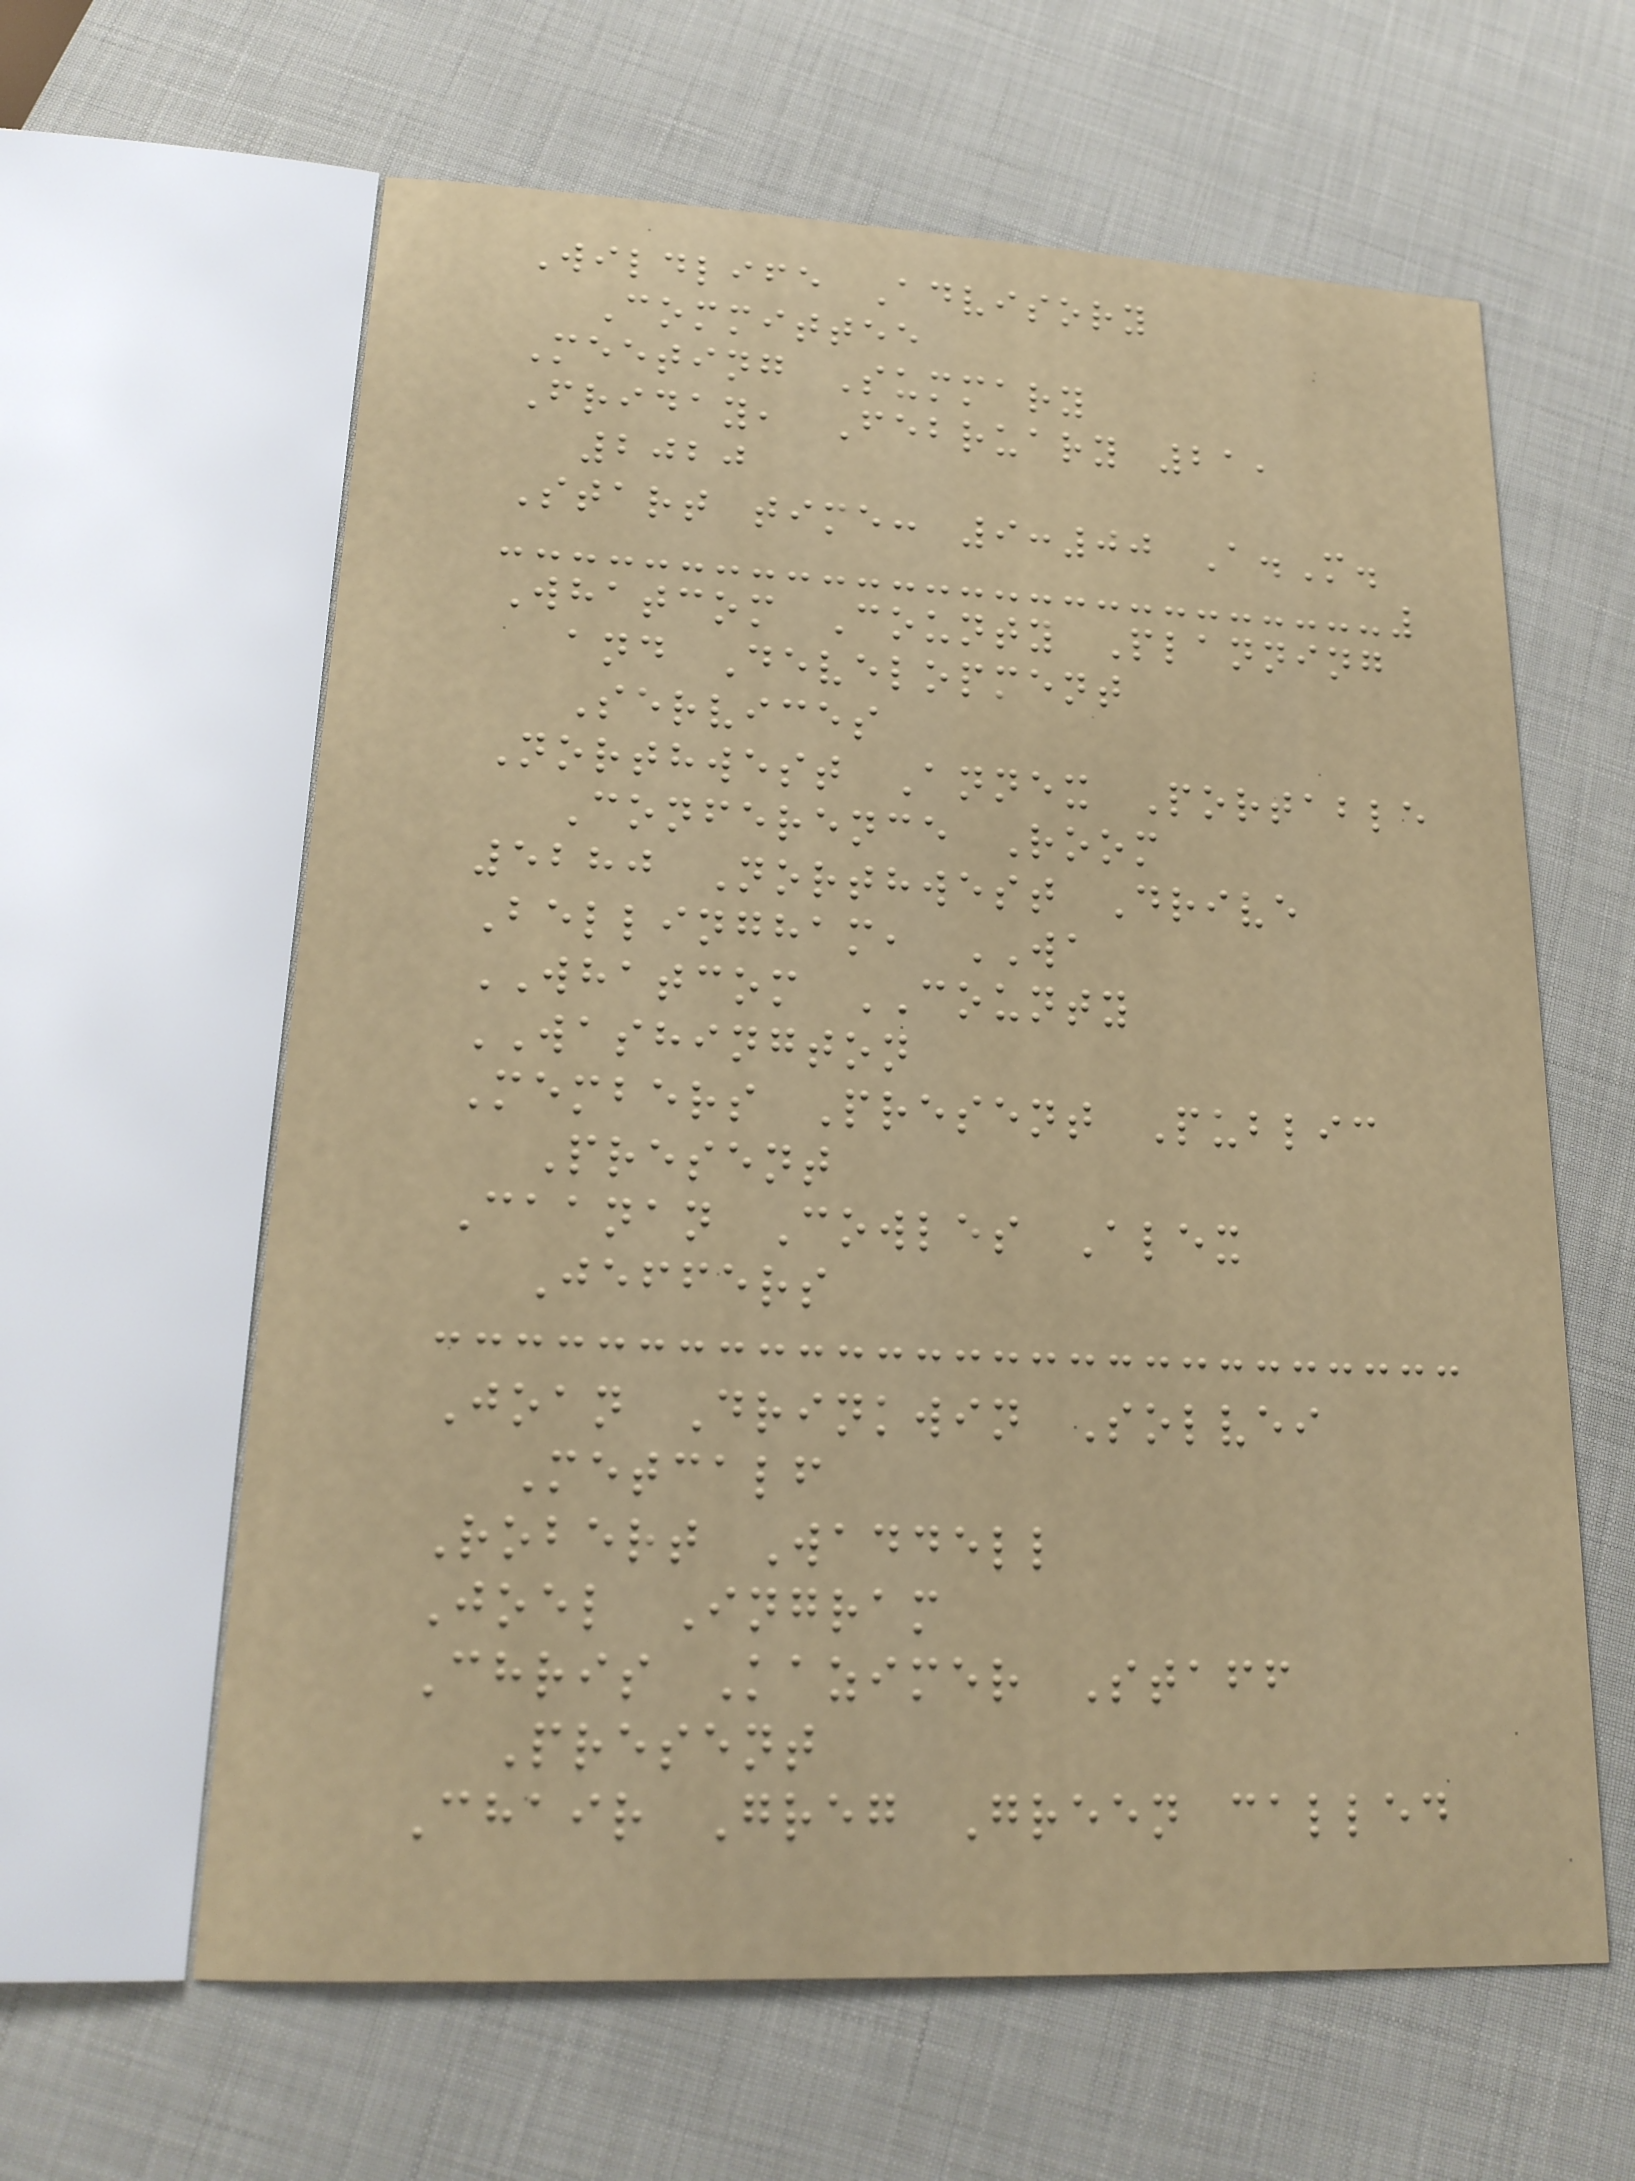Wildlife Advisory
Committee
Meeting Summary
Friday, February 21,
2020
Start time: 9:00 A.M.
Whatcom County Planning
and Development
Services
Northwest Annex Portable
Conference Room
5280 Northwest Drive
Bellingham, WA
WHATCOM COUNTY
WASHINGTON
Members Present Public
Present
Caanan Cowles Alex
Jeffers
Joan Drinkwin Solvei
Metcalf
Robert Waddell
Joel Ingram
Chris Kazimer Staff
Present
Chair Greg Green called
